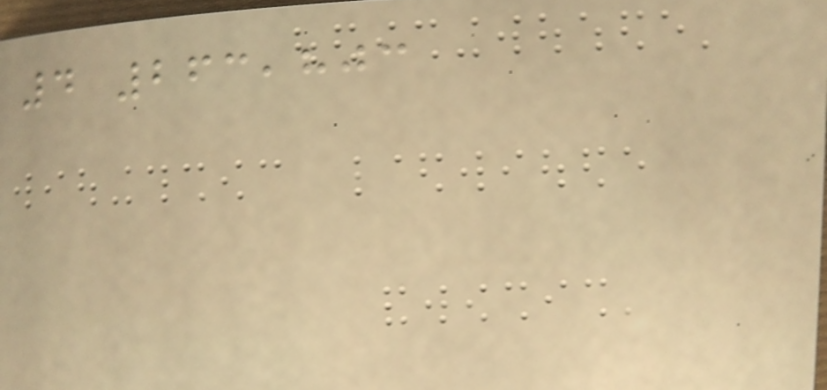4 263,803
